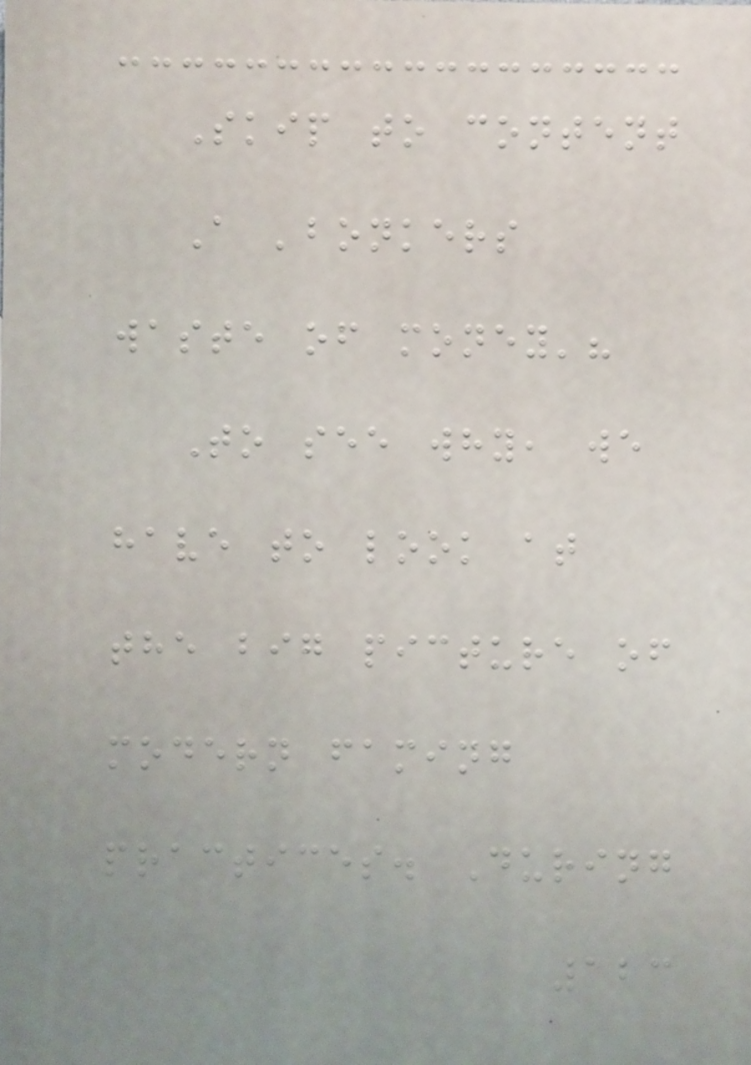Skip to content
A 'bonkers
waste of money'?
To see why, we
have to look at
the big picture of
modern faming
practices. During
123
